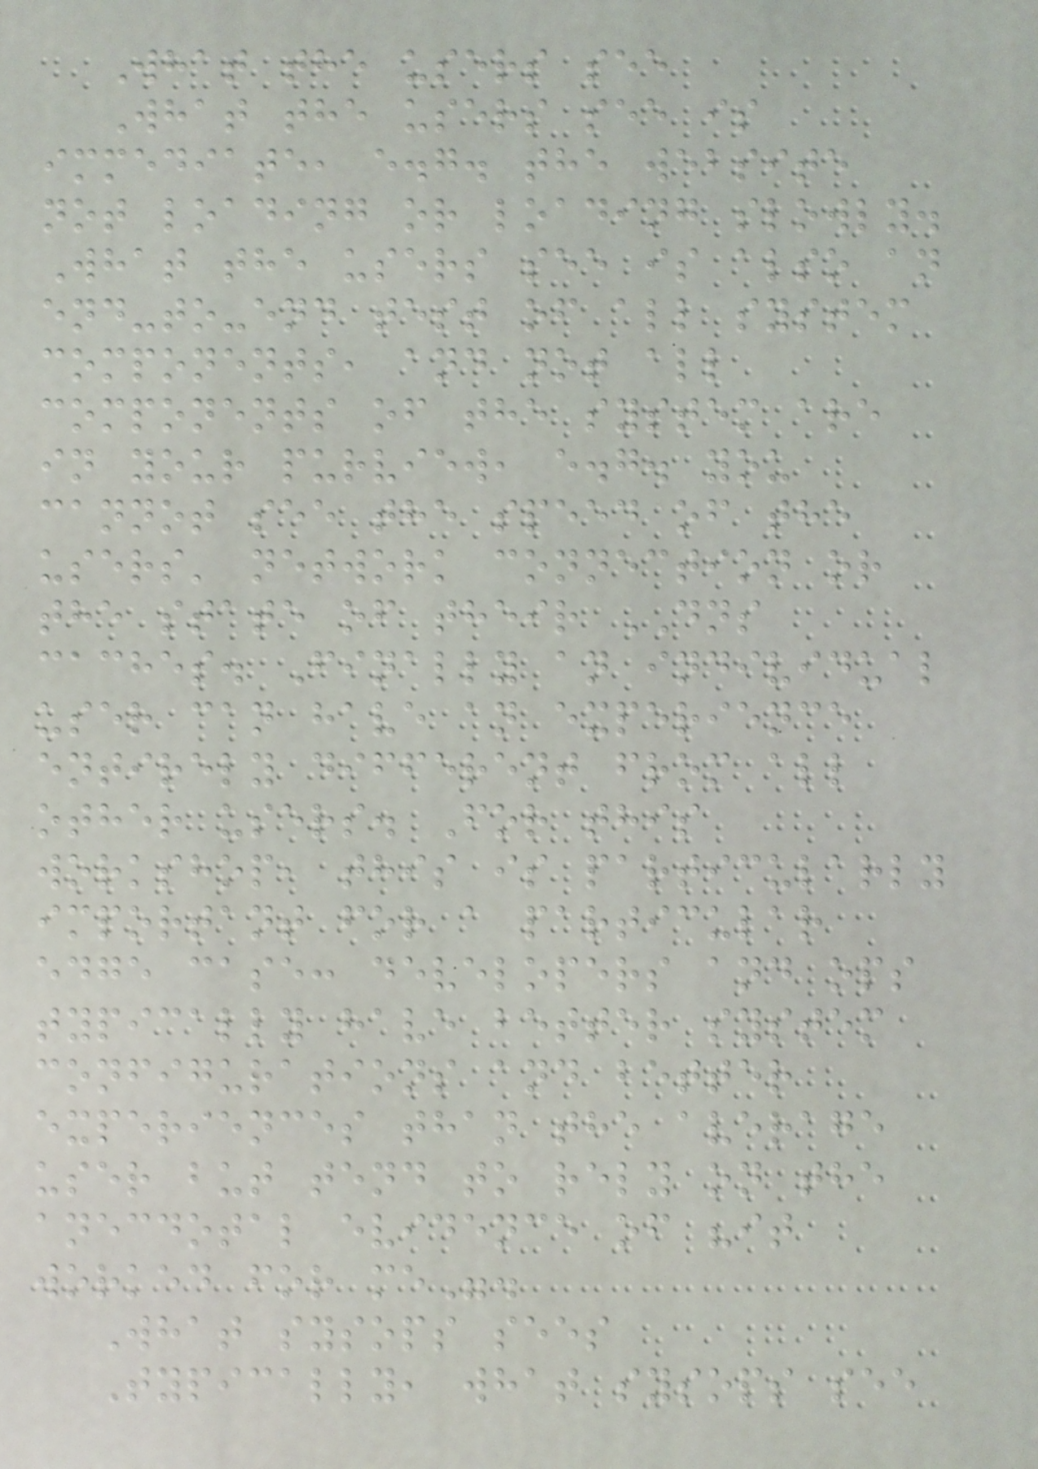What the users see
What the users see is
immediate, e.g. the website
not loading or loading slowly.
What the users see is also an
end-to-end test of all system
components, and not all
components of the system are
in your purview, e.g. you
cannot see the speed of the
users' network connection or
the state of their DNS
caches. Finally an individual
user can have an experience
entirely different from all
other users. For this
workshop, this is particularly
important for a particular
edge case: developers and ops
typically have better system
configurations and better
experiences than the average
user but tend to rely on the
anecdotal evidence of "it
worked for me".
What sysops sees
Typically, what sysops see
